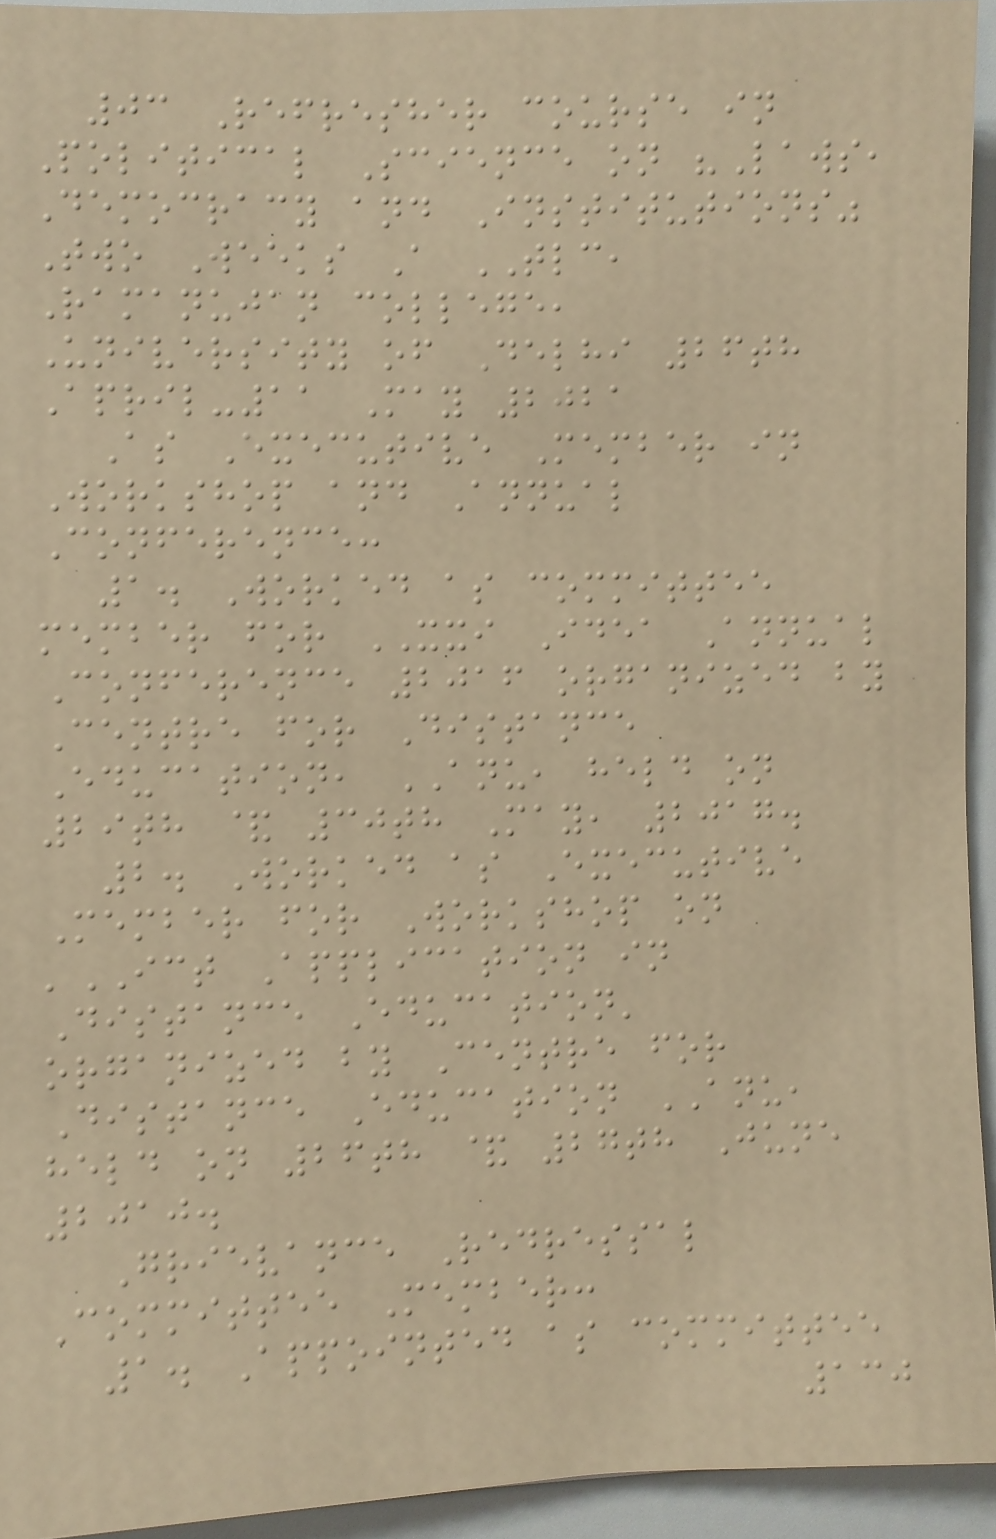03 Refresher course in
Political Science on "Laws,
Democracy and Institutions"
Two Weeks A TLC,
Ramanujan college,
University of Delhi 26th
April-11 May 2021
As Executive Member in
Workshop and Annual
Conference:
1. Worked as committee
member for XXI Idea Annual
Conference 2016 organized by
Centre for Distance
Education, ANU, held on
29th & 30th May, 2017.
2. Worked as Executive
Member for Workshop on
'ICT Application in
Distance Education'
organized by Centre for
Distance Education ANU,
held on 26th & 27th June
2010.
Grievance Redressal
Committee Member:
1. Appointed as committee
130
